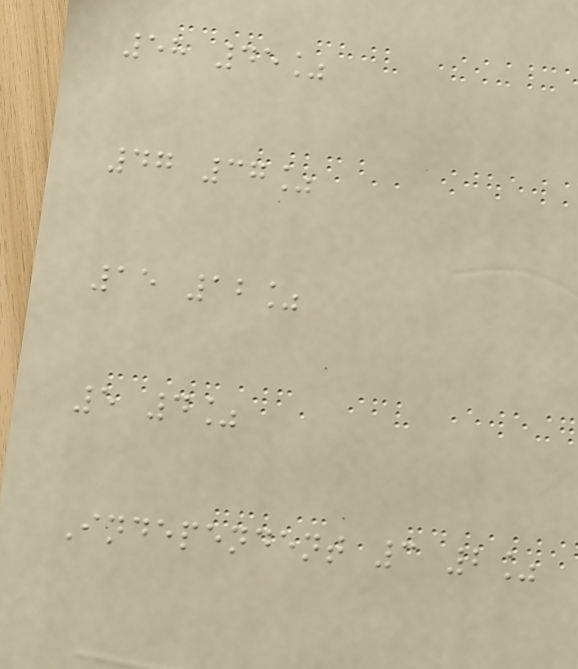58 45%
47 37%
15 12%
5 4%
Independent 3 2%
